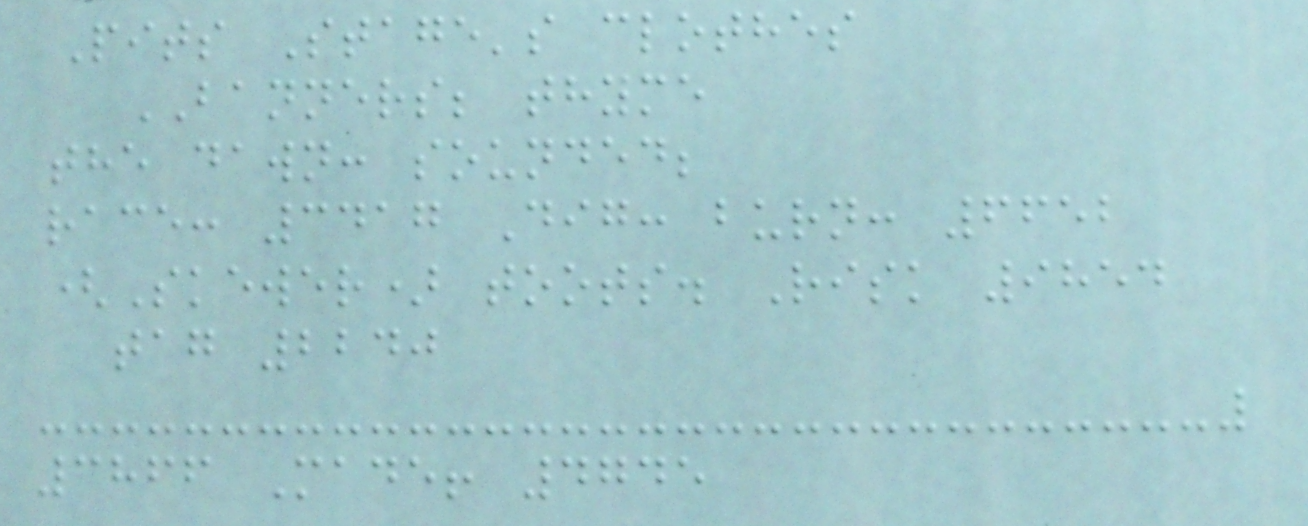Pits Stage's clothes
BANNERS; thyme
the dawn: sounded;
race: 3417 Dig: burn: 6652
(Skewer) toots. Risk 9854
tag 2240
3866 Made! 4745
